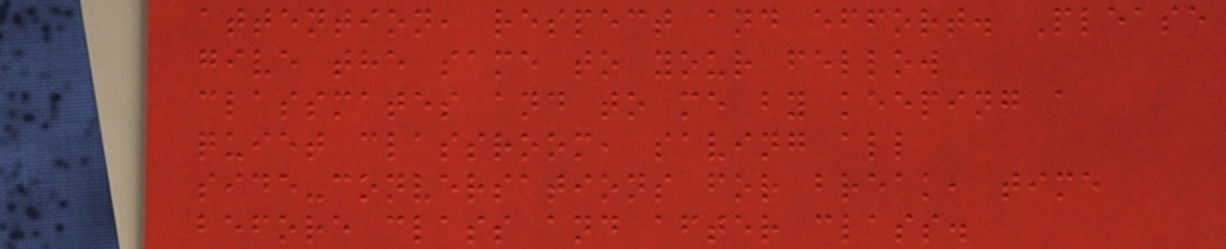attention, respect and effort. Please
give the same to your fellow
classmates and to me by keeping a
quiet classroom, saving all
side-conversations for break, time
before class and after class.
